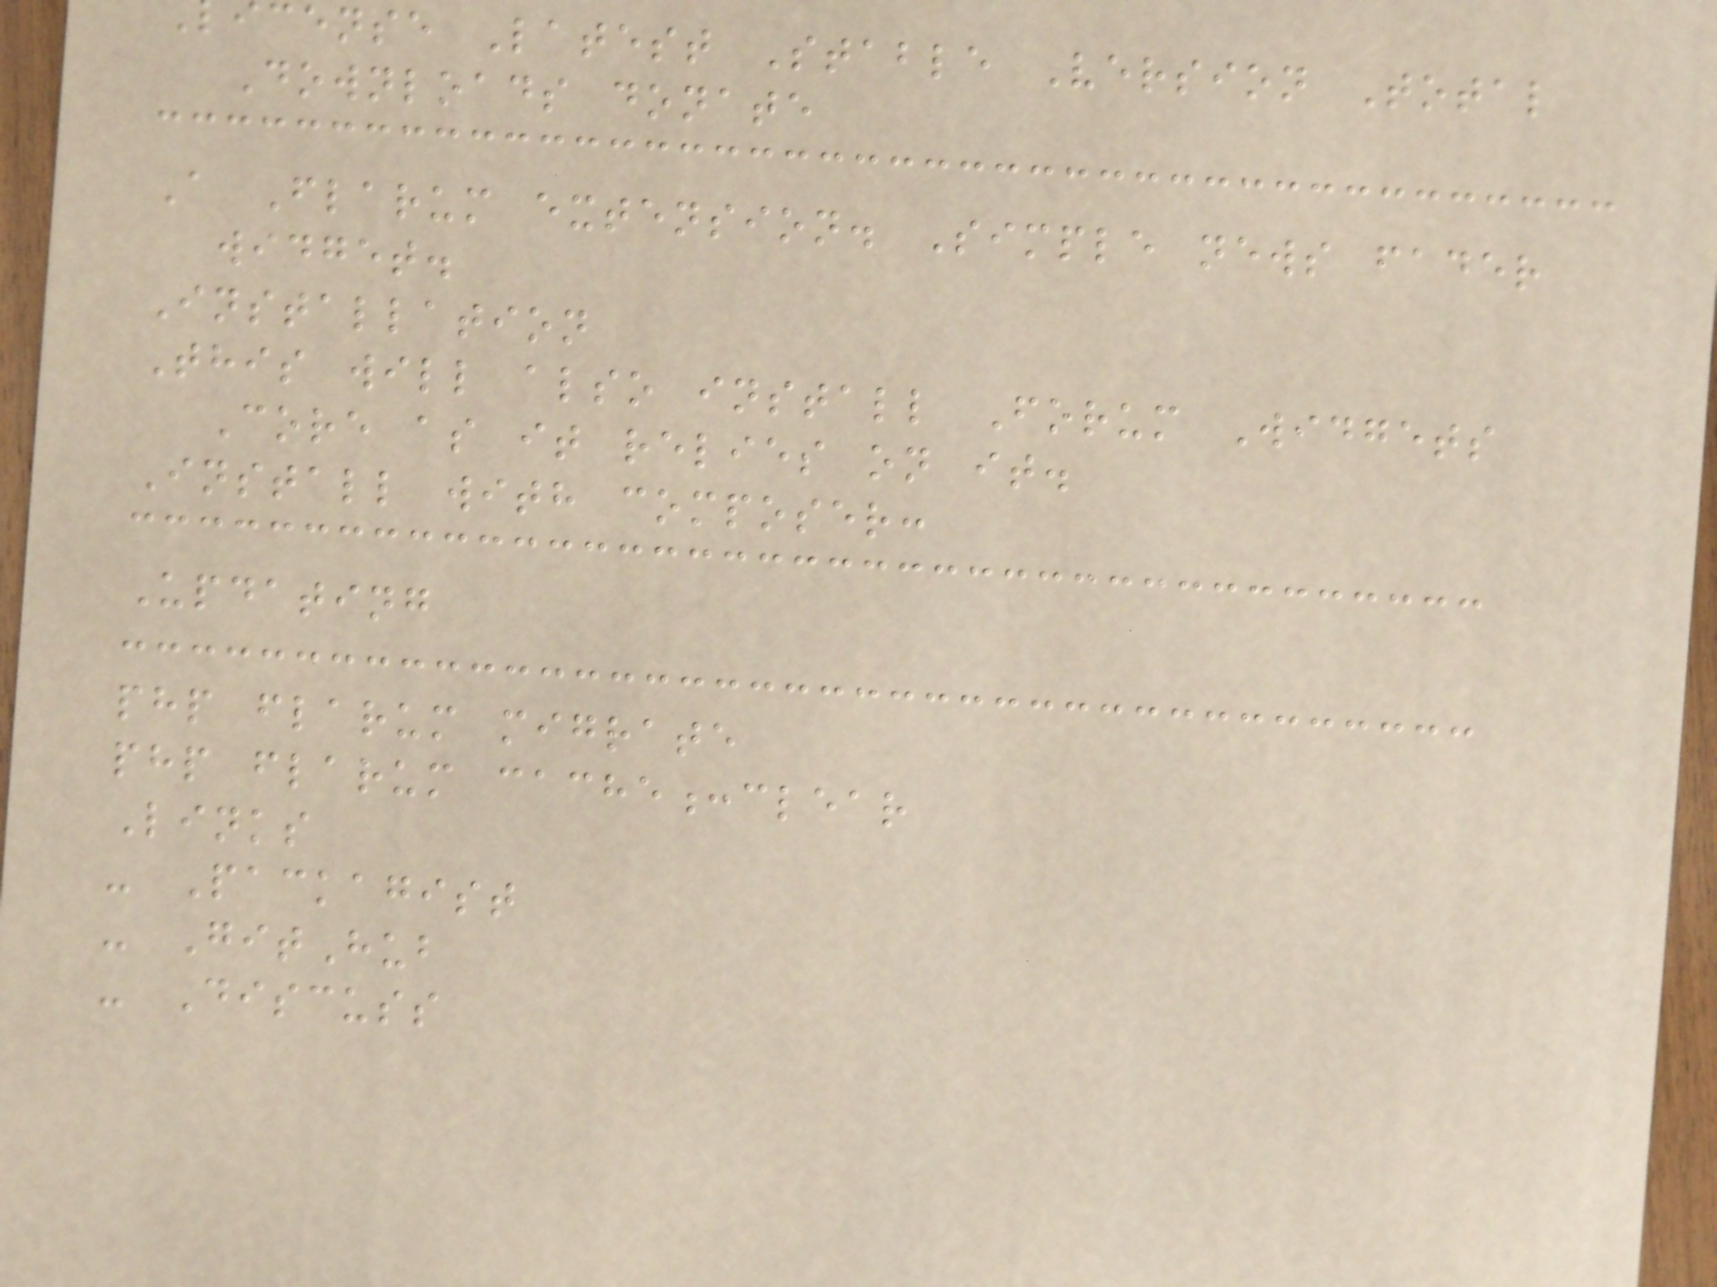cense Latest Stable Version Total
Downloads donate
A Flarum extension. Simple news fader
widget.
Installation
This will also install Forum Widgets
Core as it relies on it.
Install with composer:
Updating
php flarum migrate
php flarum cache:clear
Links
- Packagist
- GitHub
- Discuss
